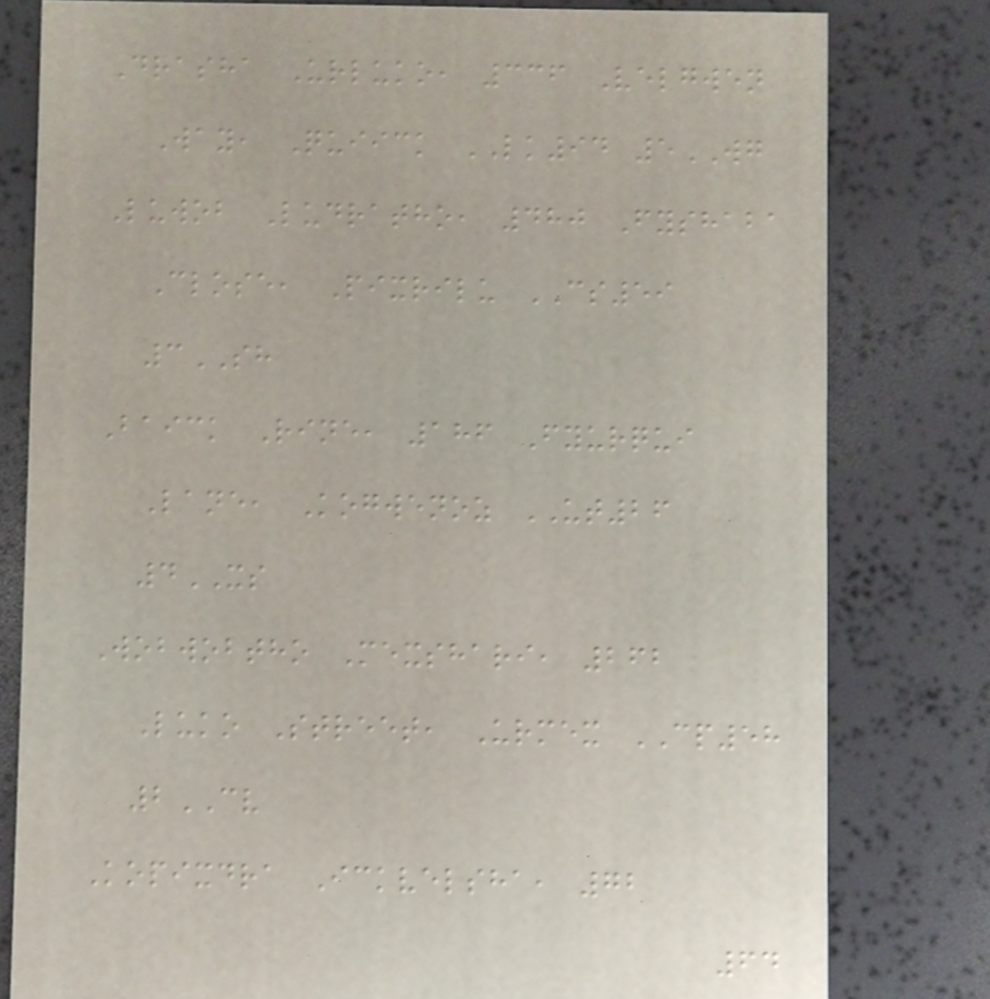Drasha Urluko, 336 Velgwen
Way, Quiick LK94 5WG
Luwob Ludratho, 480 Fyshaba
Close, Pixrilu CS59
3SH
Baick Rine, 186 Fyurqui
Lane, Kogwenoz UT26
4XS
Wobwobtho Mexshari, 262
Luko Street, Urmex CP58
2CV
Kopixdra Ickvelsha, 72
64
